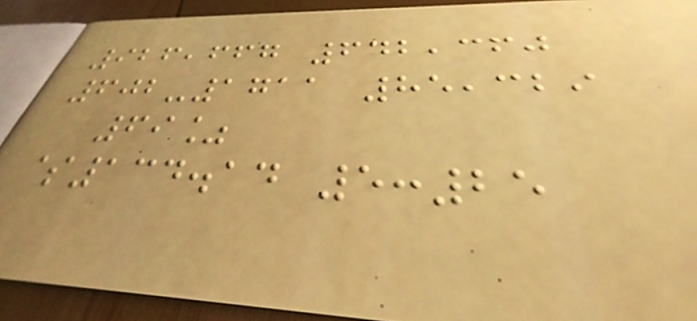926,667 642,360
602-1711 85,329
69%
$134.14 5:25
